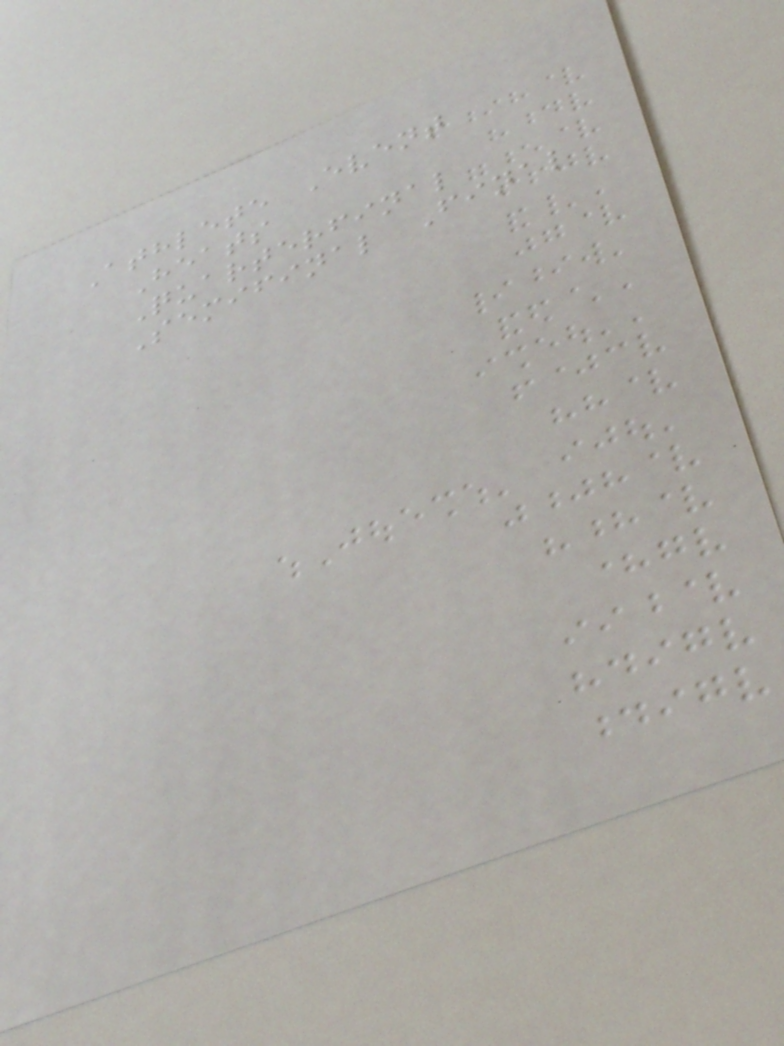Athlete Event
Heats
Quarterfinal
Semifinal Final
